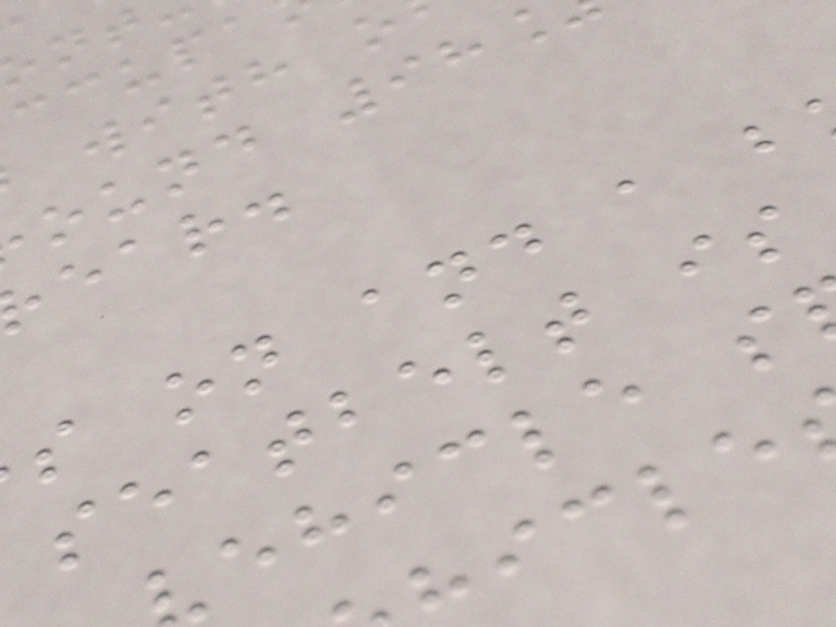s on and a b
seatbelt is
